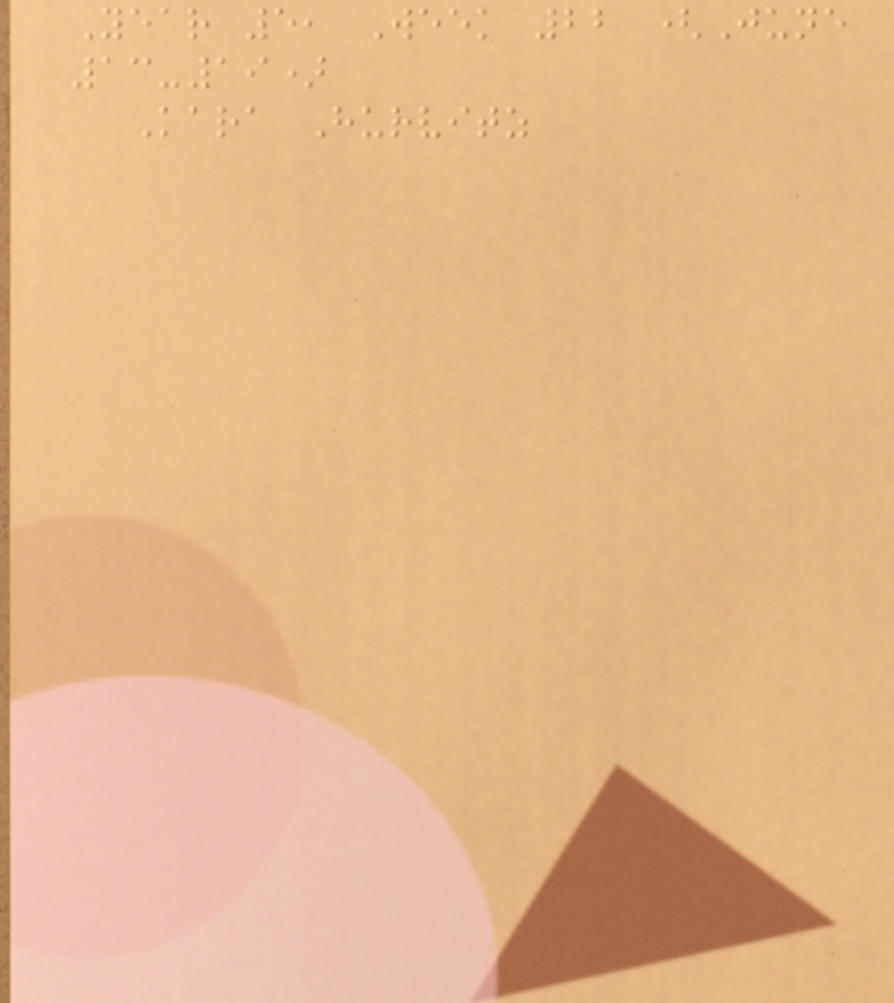Year 5, Week 22 (June
13-19)
Kara Hurvitz
